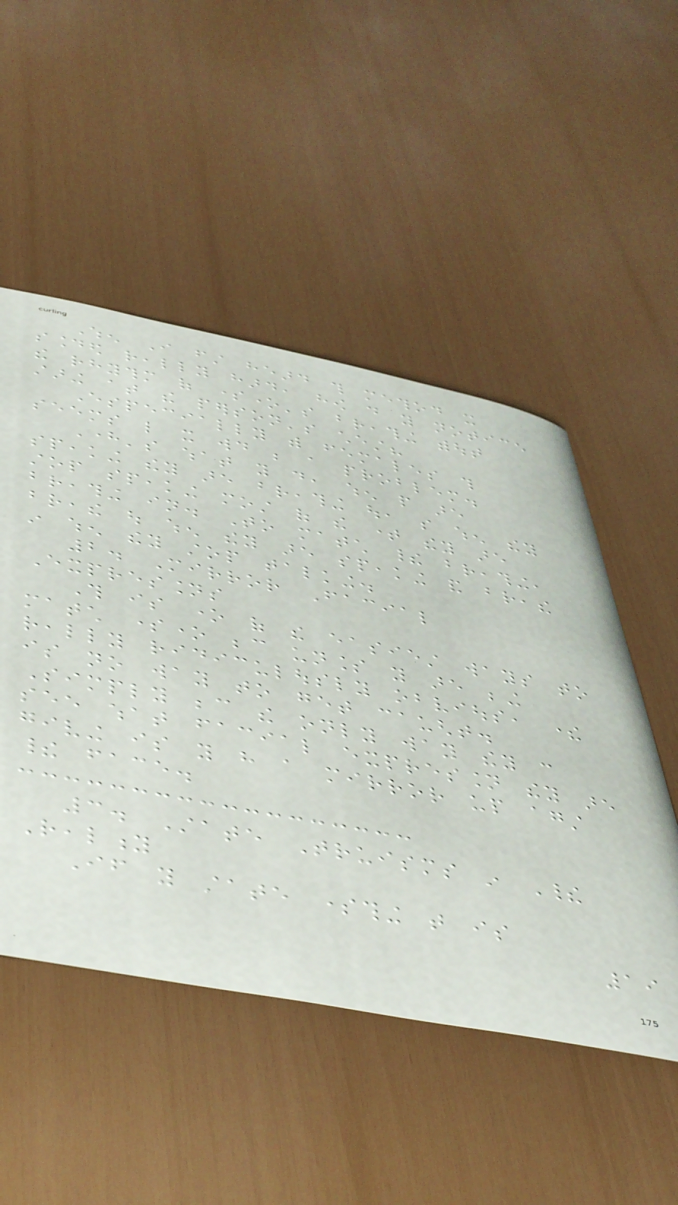When I first heard this method it
sounded really hard, how do you notice
the rhythm of someone's breathing without
staring at the person's chest?
Especially with females this
seems like it would be a problem.
Here's what you do, when people are
speaking they are breathing out, so when they
stop speaking most of the time they are
breathing in. To match their breathing,
breathe out when they are speaking and breathe
in when they stop talking.
2. Mirror Facial
Expressions
This is one of the easiest ways to
match someone because unless you are being
really ridiculously obvious, there
is no way to get caught.
Simply because the only way they can
see what facial expression they are
giving is you have a mirror up against
their face.
3. State Truisms in Their
Reality
If you state something that is
19
